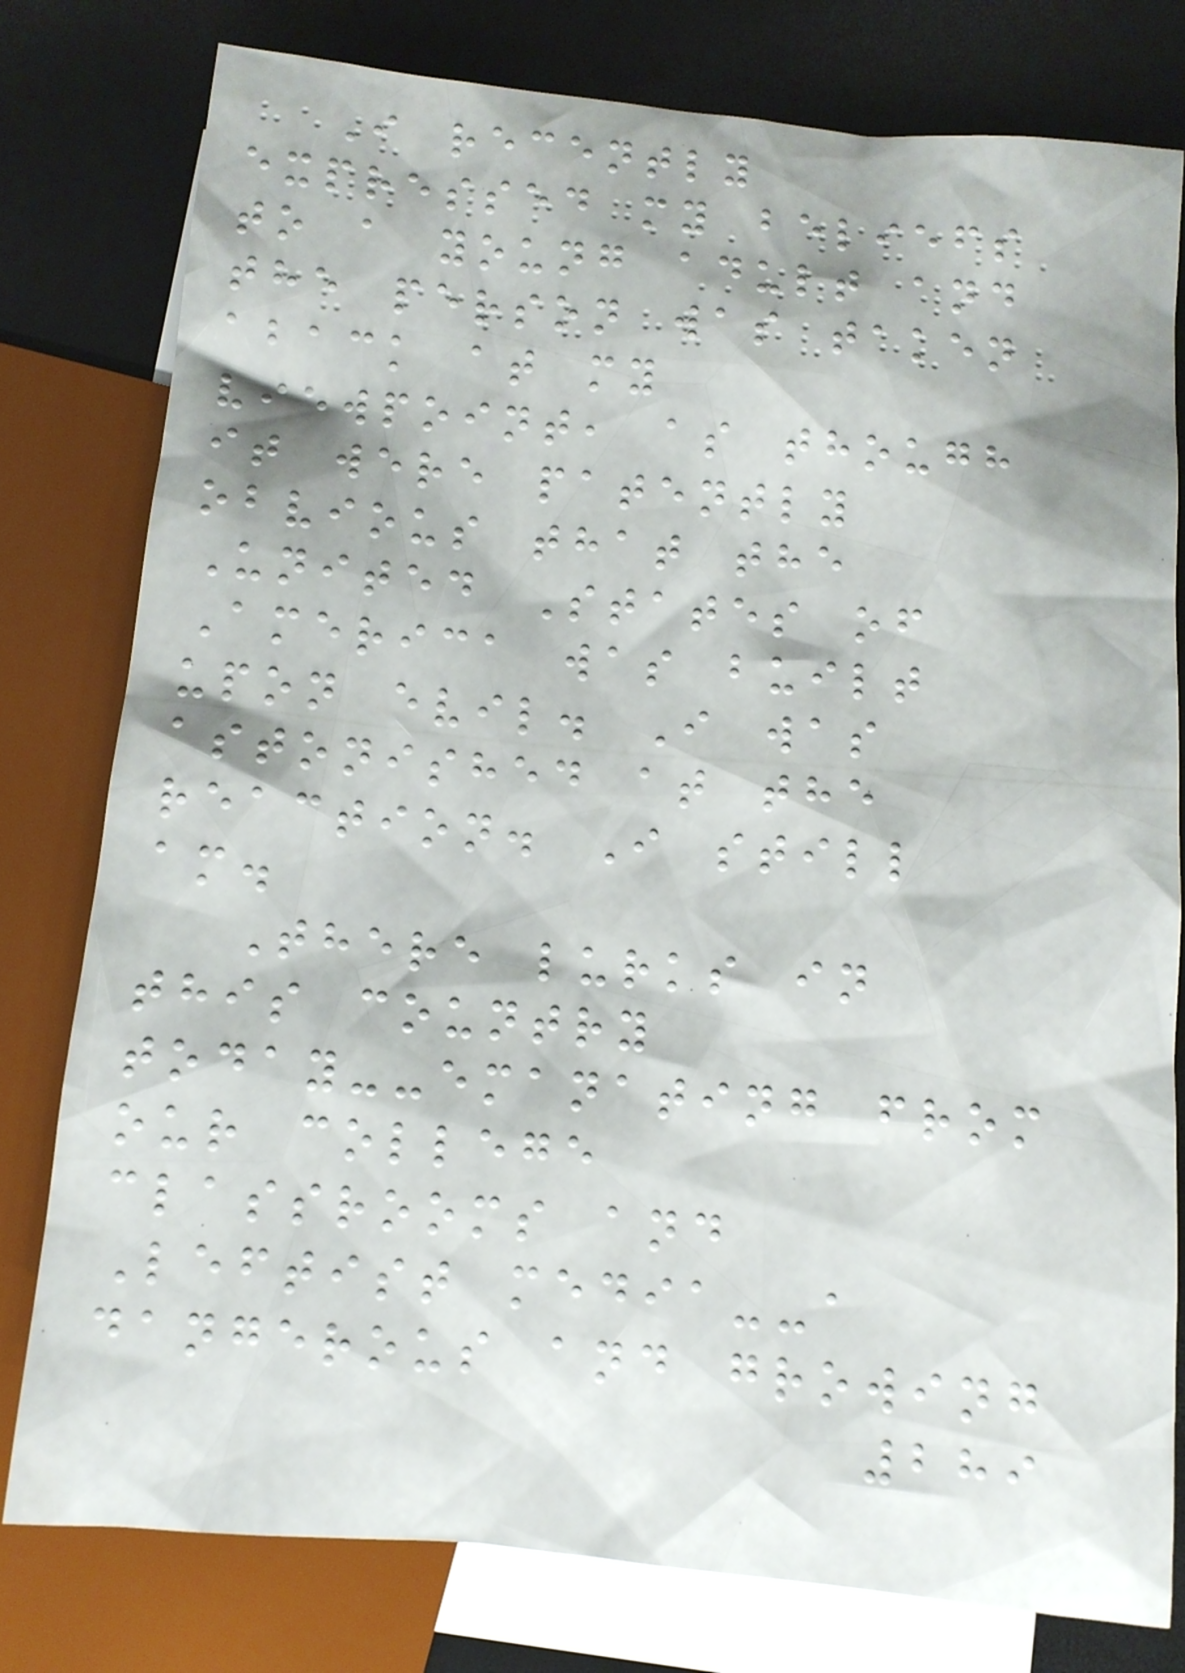I recently
expressed my beliefs
to a young adult and
the person was taken
aback at my
viewpoint, as though
it were patently
obvious that the
United States of
America was built
upon evil. I was
astonished at the
reaction. I still
am.
There lurks in
this country
today--emanating from
our college
classrooms and
Leftist media--a
dangerous and growing
289
